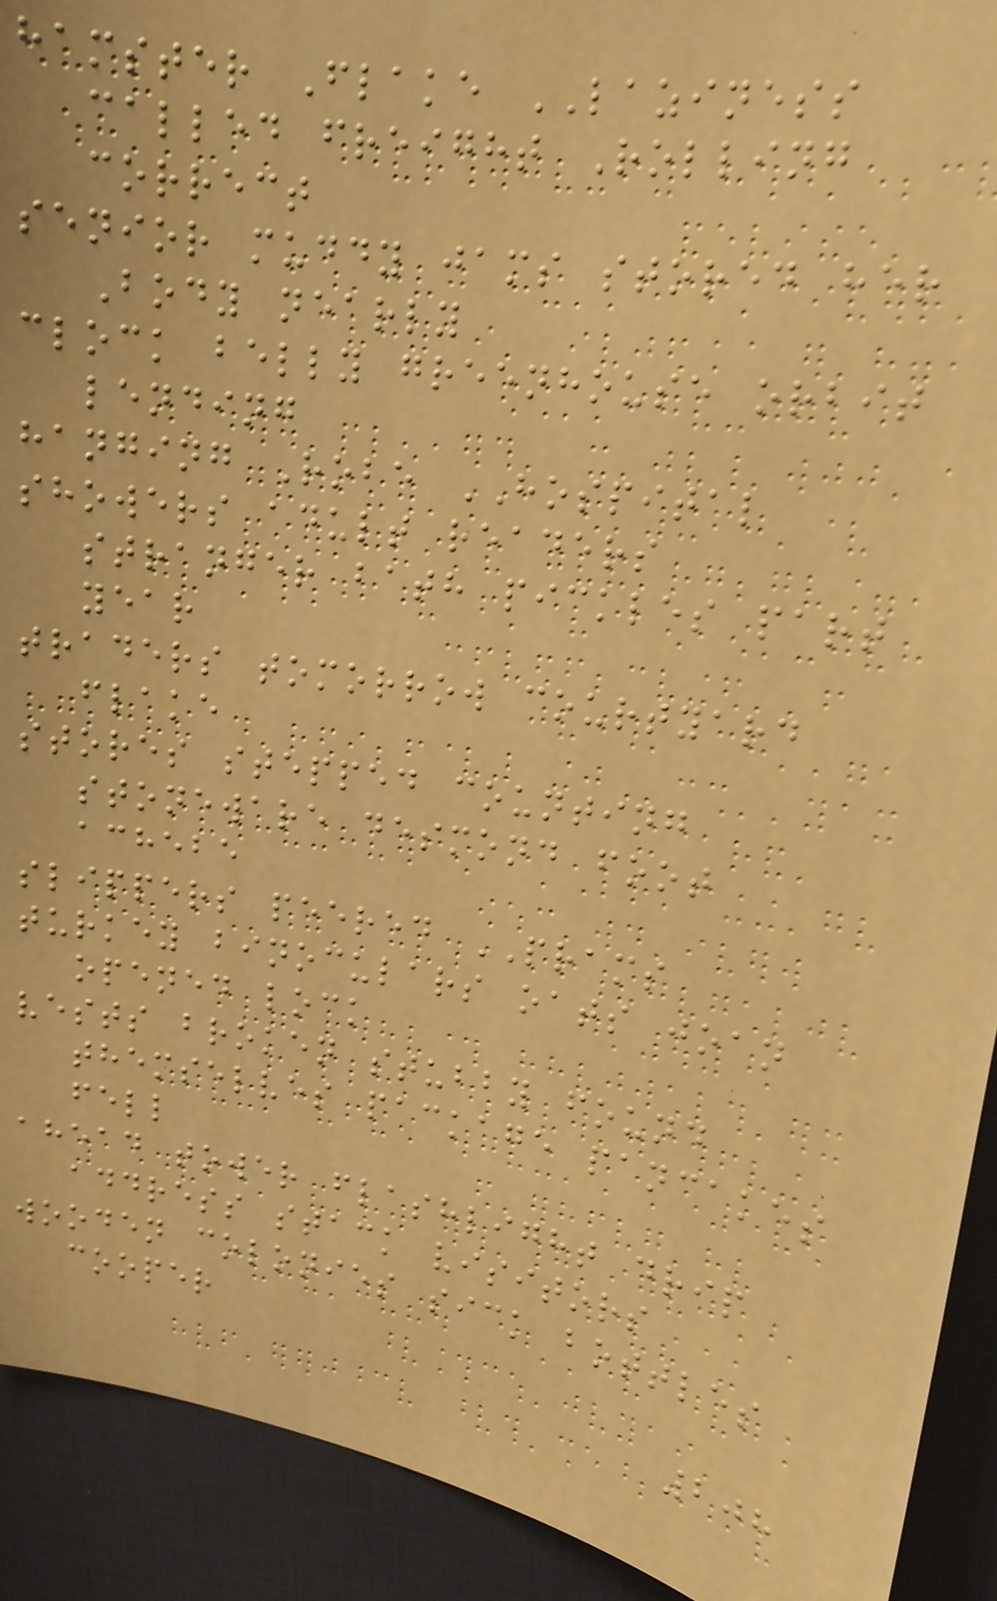hamster Flake LAZINESS
called freight Rolling
correct
senior muddy jams stored her
Body nearly
clock belly greenhouse orbit
lending
hanging Robe HOSPITAL
showers adult readers
stranger bath pickles part
year
traders tomorrow courtyard
flake
stores stepped counting
stoneware desmond foot
achebe
slippers peered PRAMS
turkey binoculars oats joan
opened lock
vests broken stubby found
themselves package pancakes
fell
ahead tower flashlight drip
address stack visitors
wooden colonies sick bottles
cooper
208
